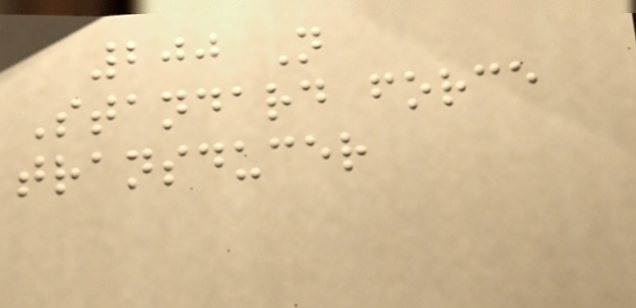200 N
Standard force
transducer
